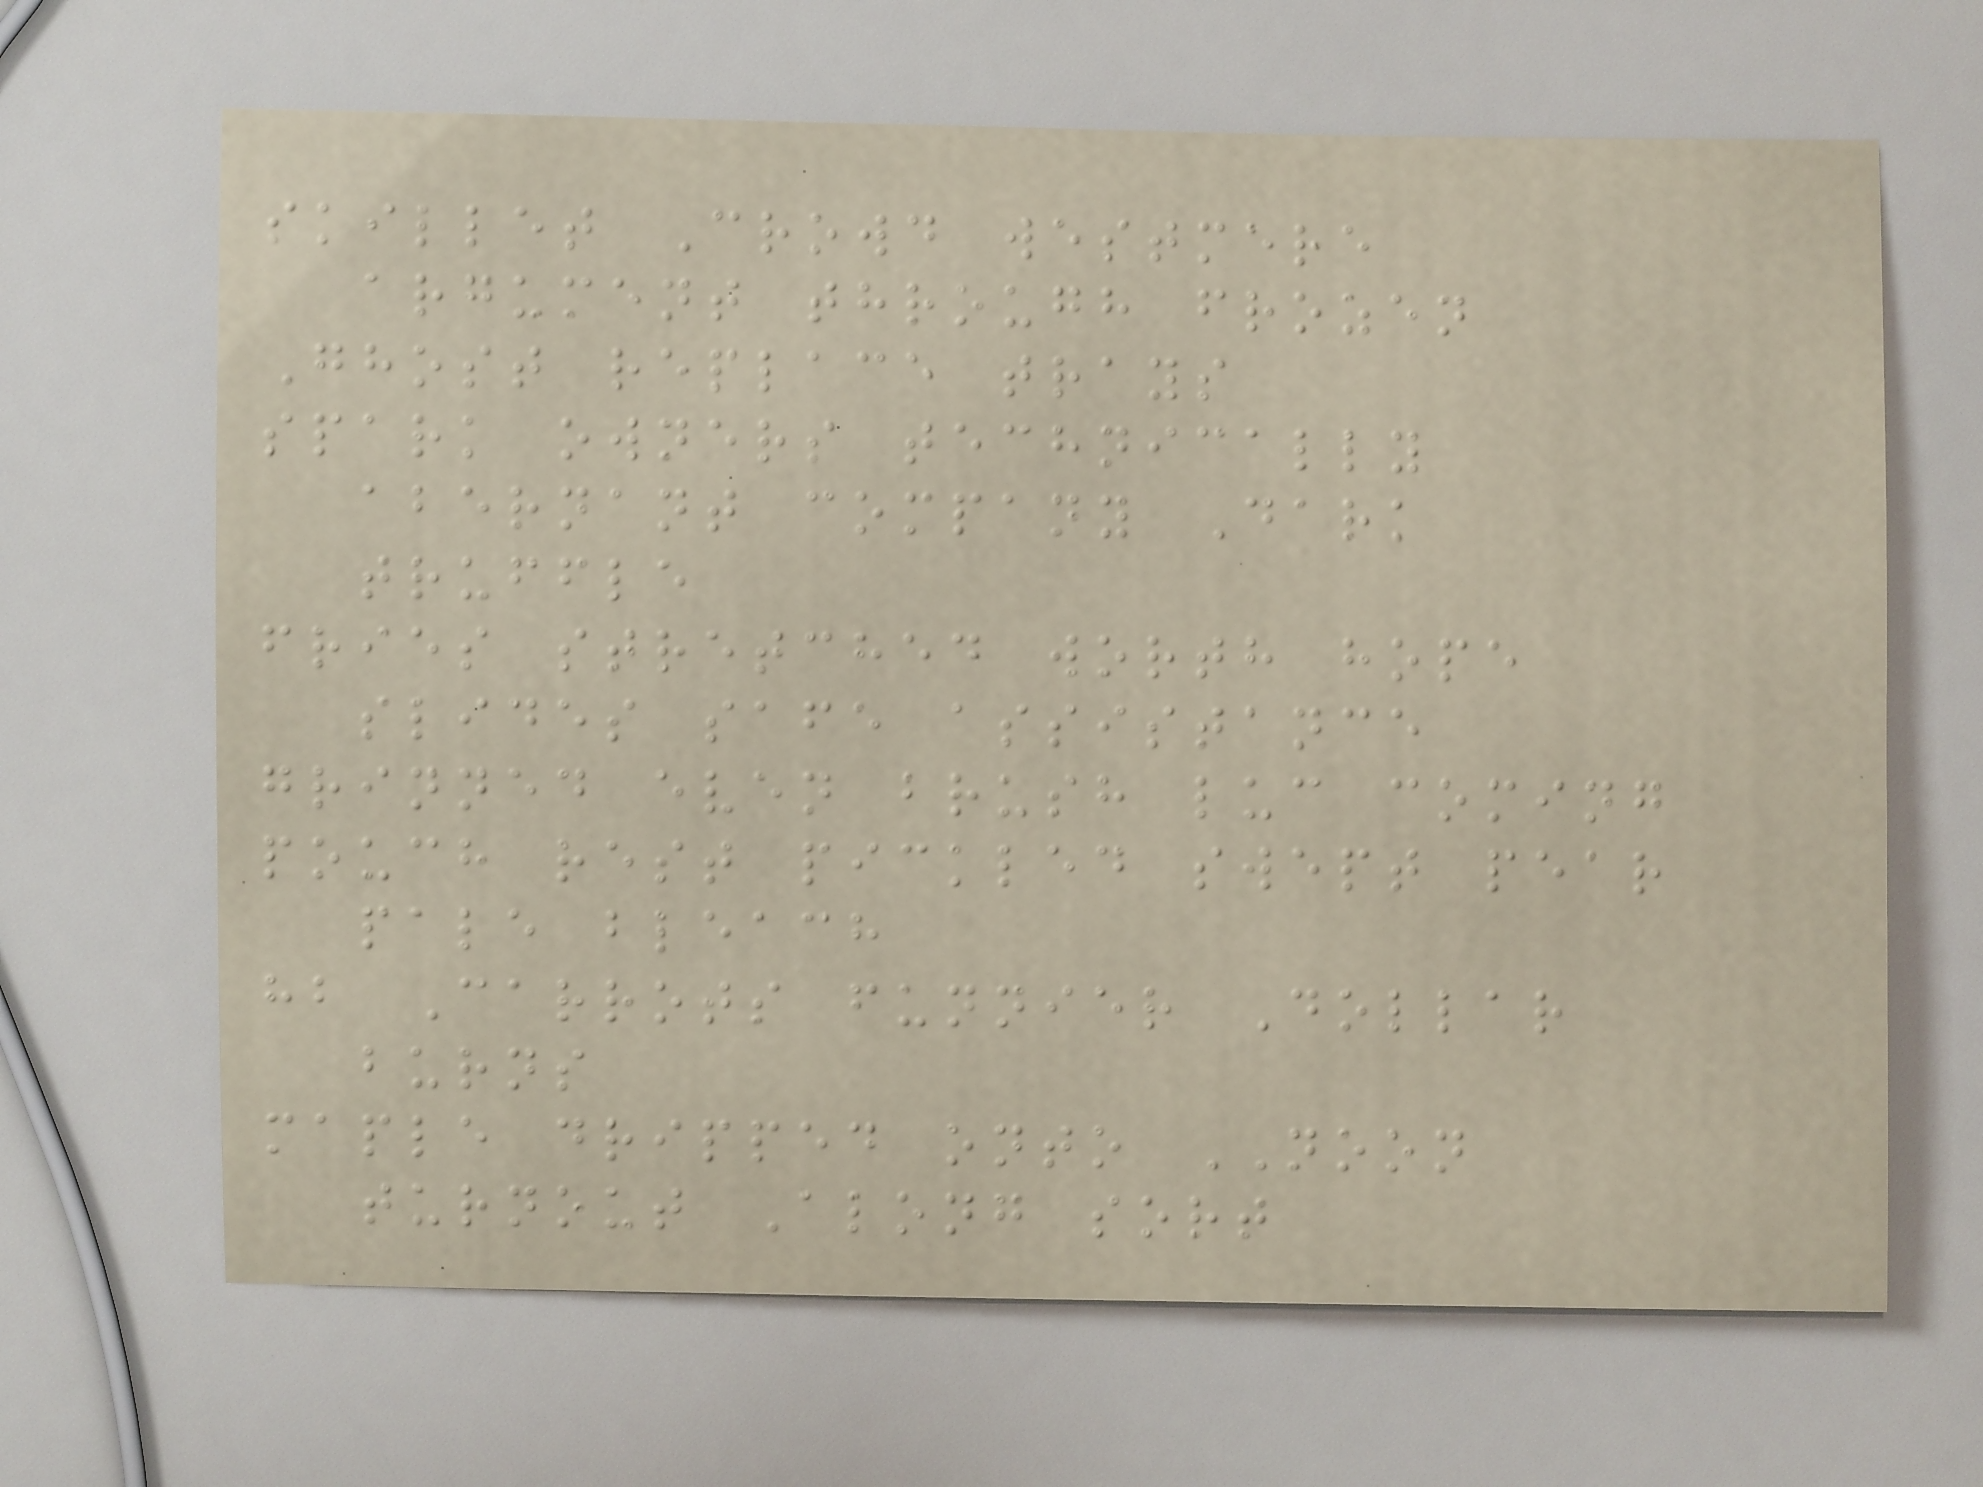skillet Crowd westmere
argument through frozen
Ghost replace trays
spark owners technically
abernant company Dark
truffle
fries stretched worth hope
slides safe assistance
grinned even brush luc coming
pouch rest pickled swept pear
pale bleach
hb Carrots funnier Dollar
burns
maple dripped onto NOON
turnout Along sort
